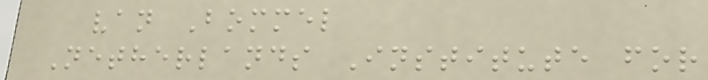van Bommel
Netherlands Institute for
